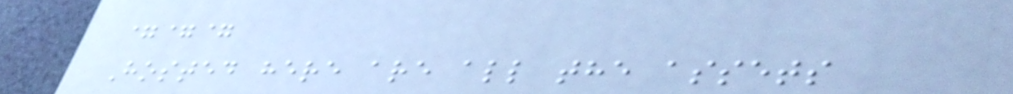===
Hosted here are all the assets
